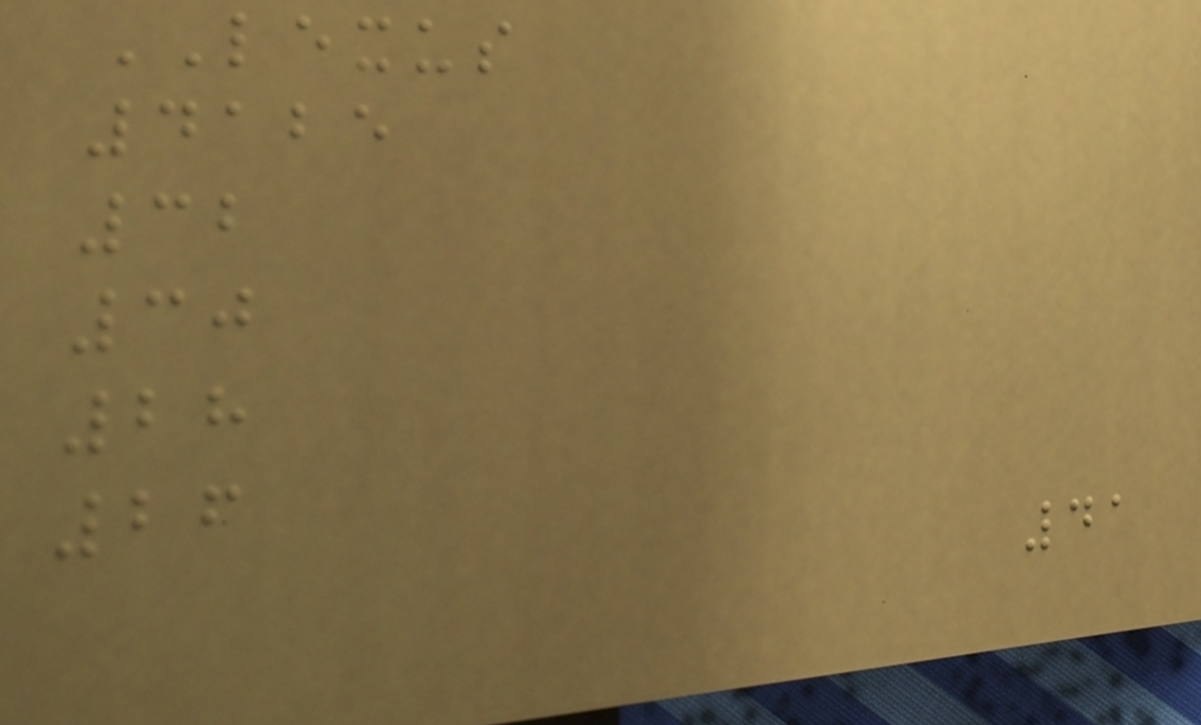LEXUS
4125
32
30
28
26
41
